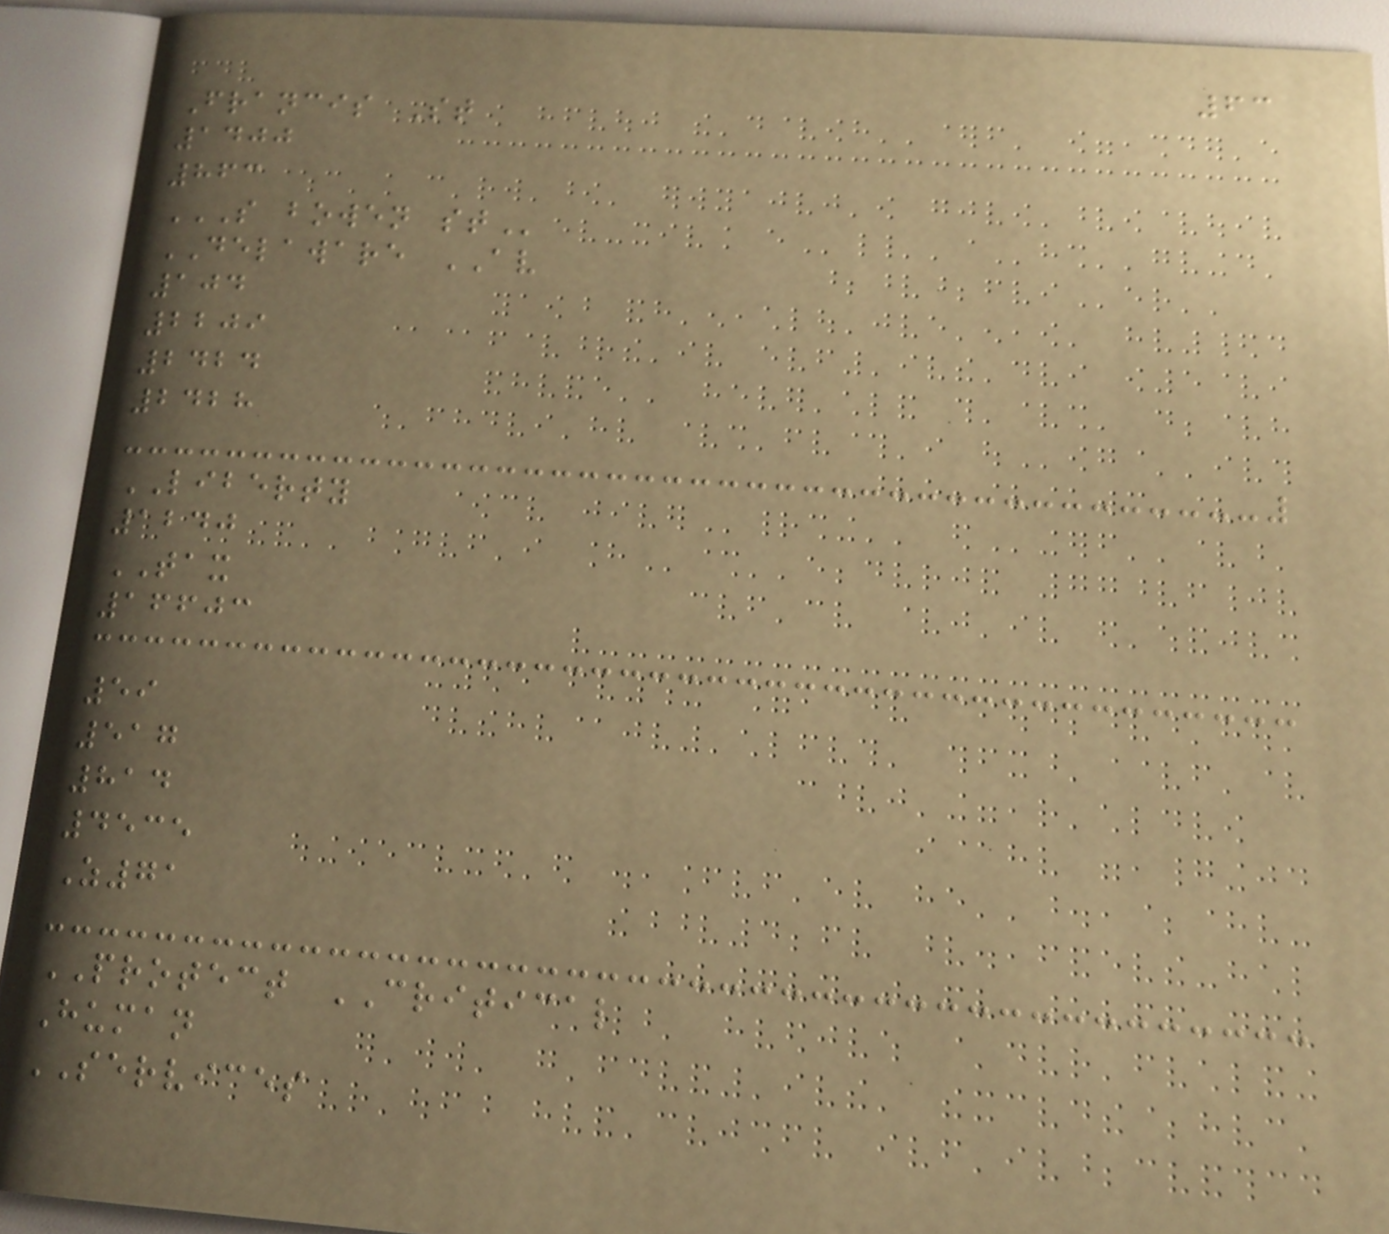63
Francis St
1400
863
S BOWEN ST
DELAWARE AV
104
2209
2424
2428
LIBERTY
1240
TAX
16603
59
517
814
4535
Z71
PROTECT CRITICAL
Human
SERVICES
